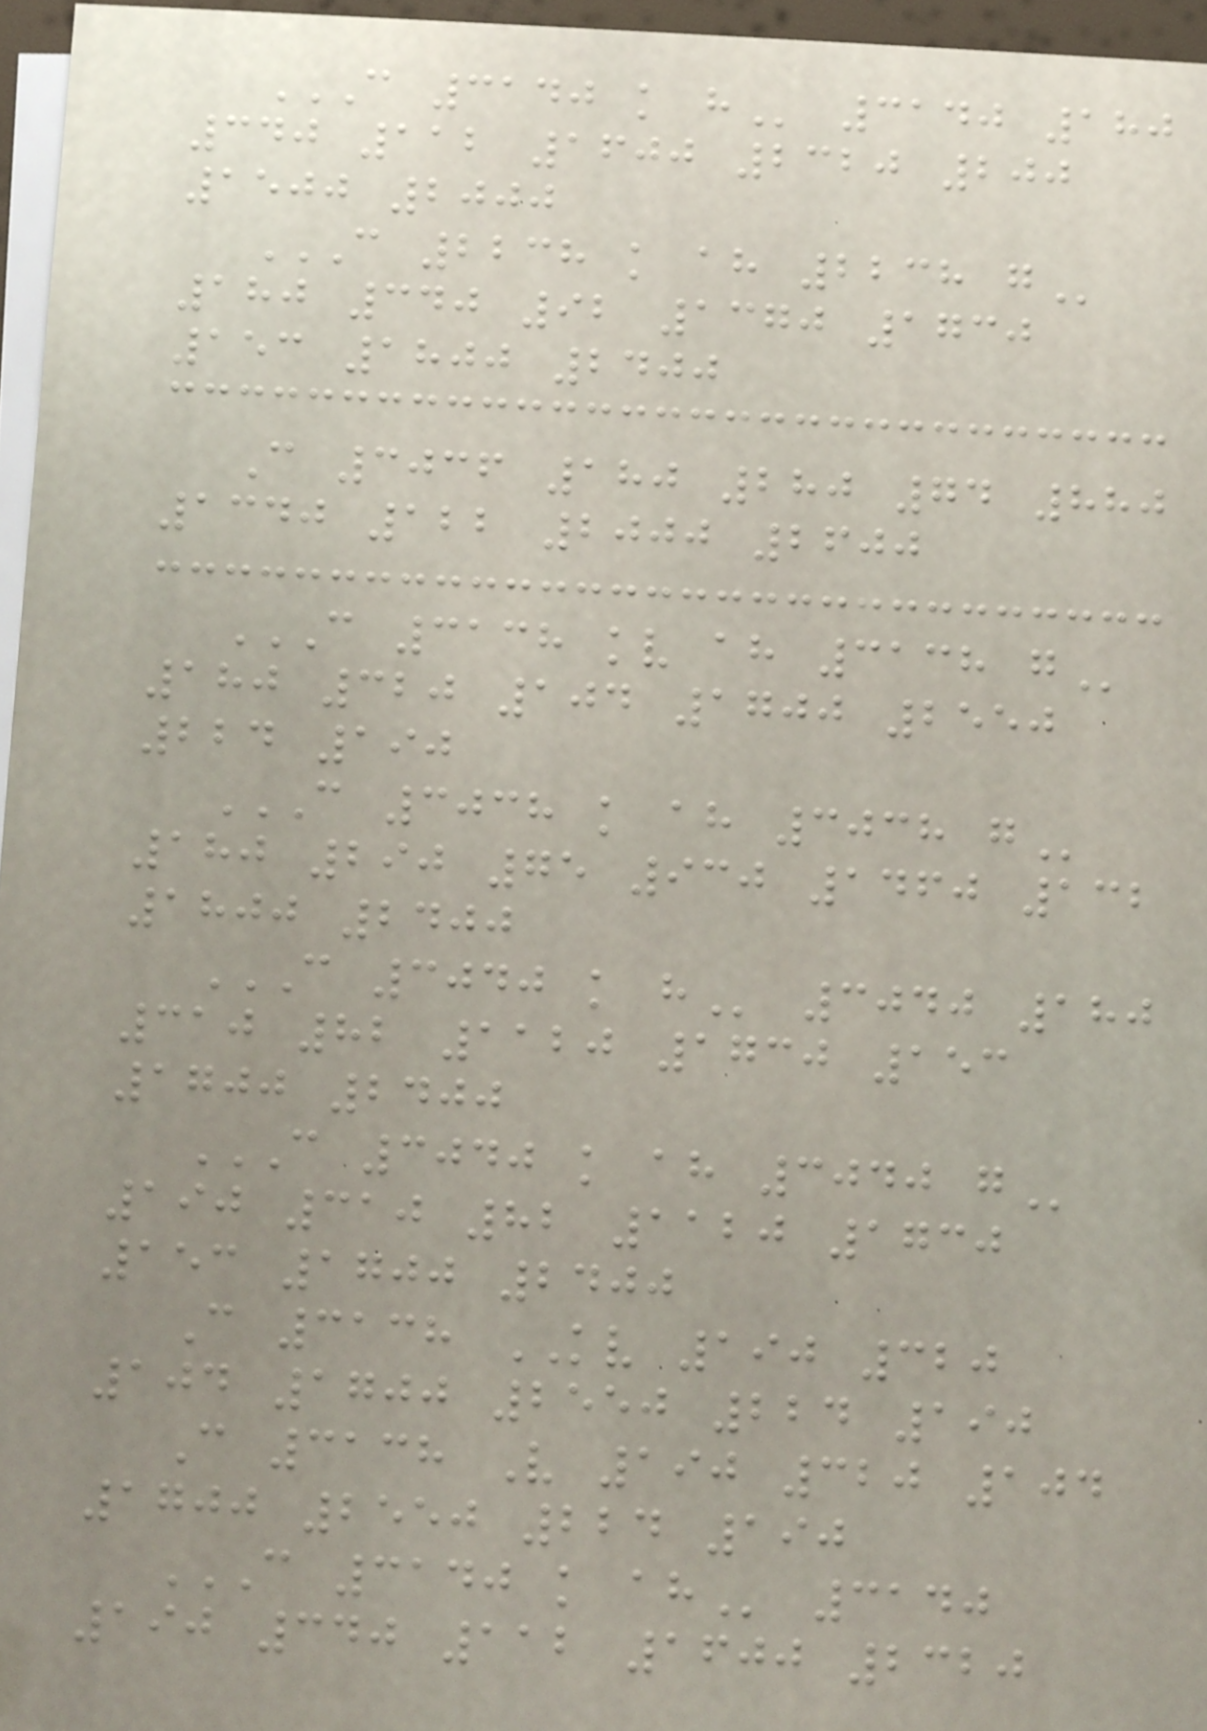C 3140 K H 3140 180
340 112 1600 2320 200
1500 2000
C 2238 K AH 2238 G
180 340 92 1370 1730
153 1800 2400
C 3036 180 280 74 880
1340 122 2000 2600
C 3138 KV AH 3138 G
180 320 104 1700 2550
224 190
C 3038 K AH 3038 G
180 290 75 930 1460 132
1800 2400
C 3040 K H 3040 180
310 82 1120 1730 153
1700 2400
C 3040 K AH 3040 G
190 310 82 1120 1730
153 1700 2400
C 3138 KV 190 320
104 1700 2550 224 190
C 3138 V 190 320 104
1700 2550 224 190
C 3140 K AH 3140
190 340 112 1600 2320
